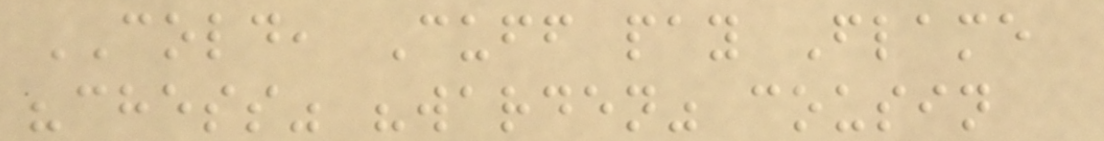COLD, Cuff pay Flame
"chess" "warden" cousin
